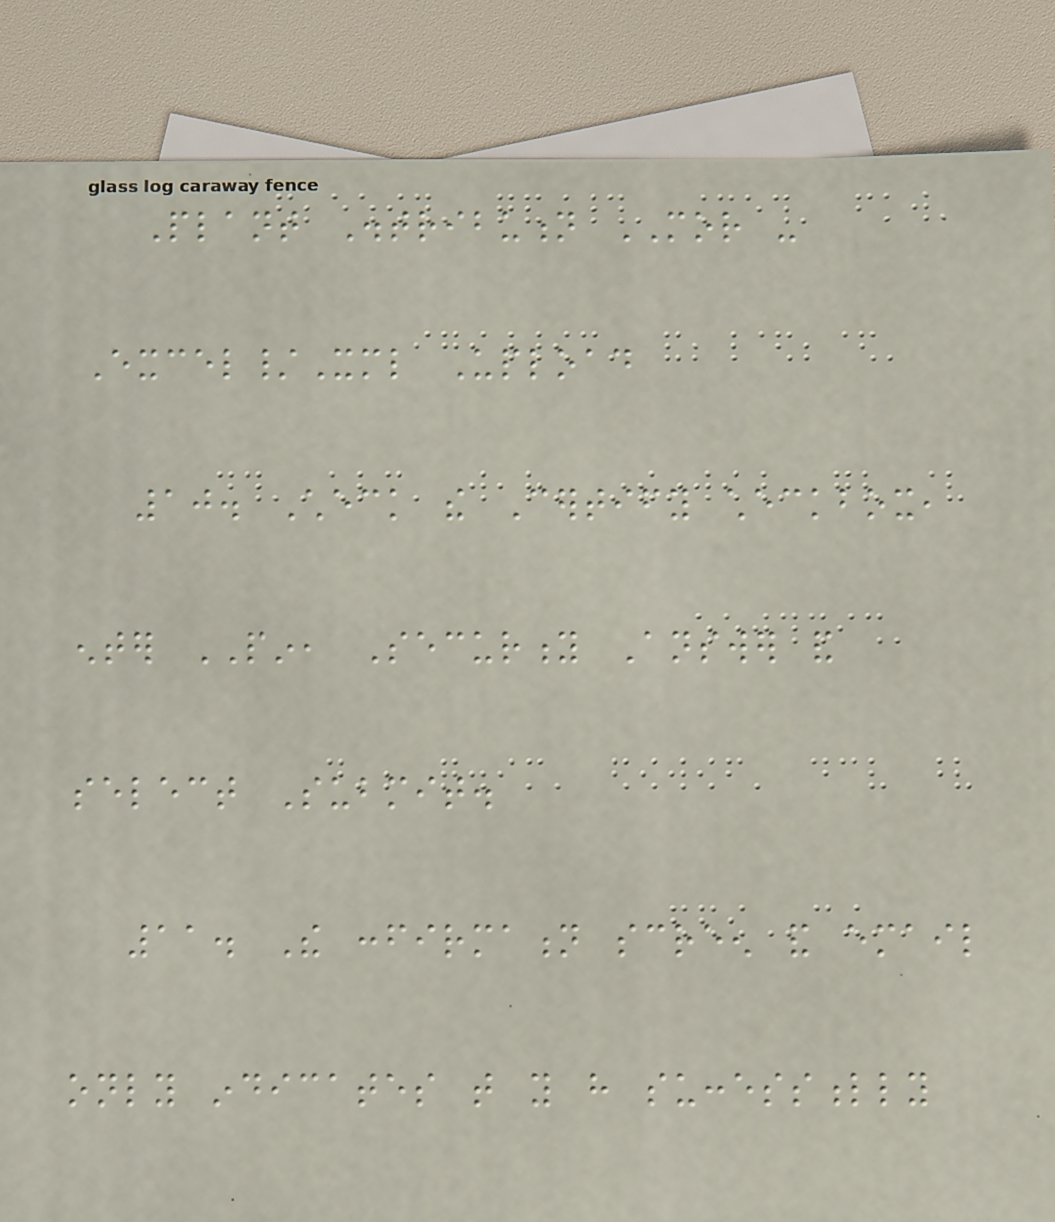Plant Distribution MOR -
Excel/Xml Upload
10. Check the Certify checkbox,
enter PIN, Security Answer and
select Submit.
11. The confirmation screen and email
only indicates that you have successfully
